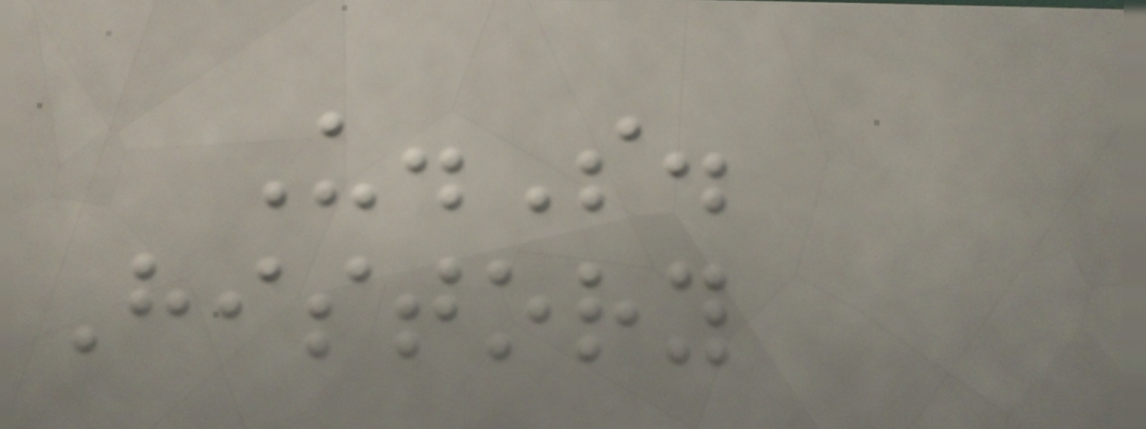U.S.
History
